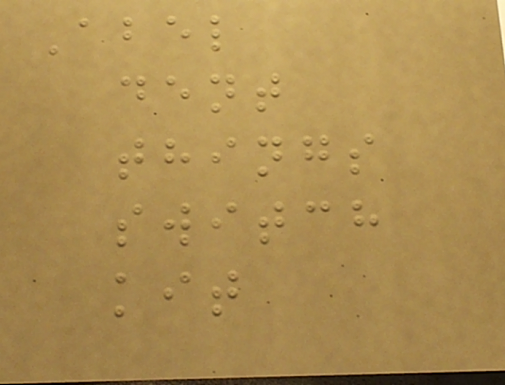Abel
dent
things
switch
kit
